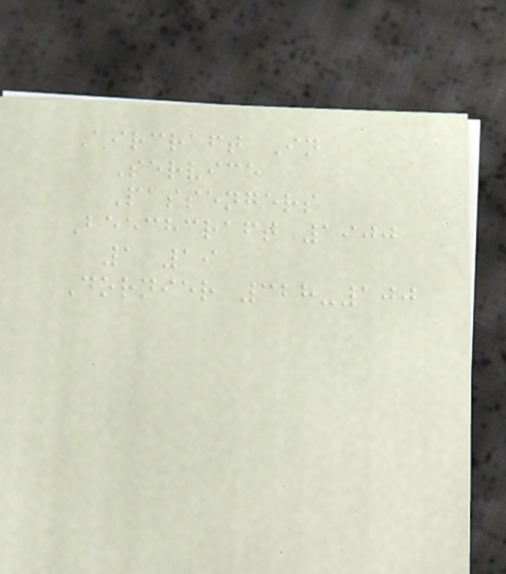Aircraft In
Service
Passengers
Beechcraft 1900
1 19
Dornier 328-100
